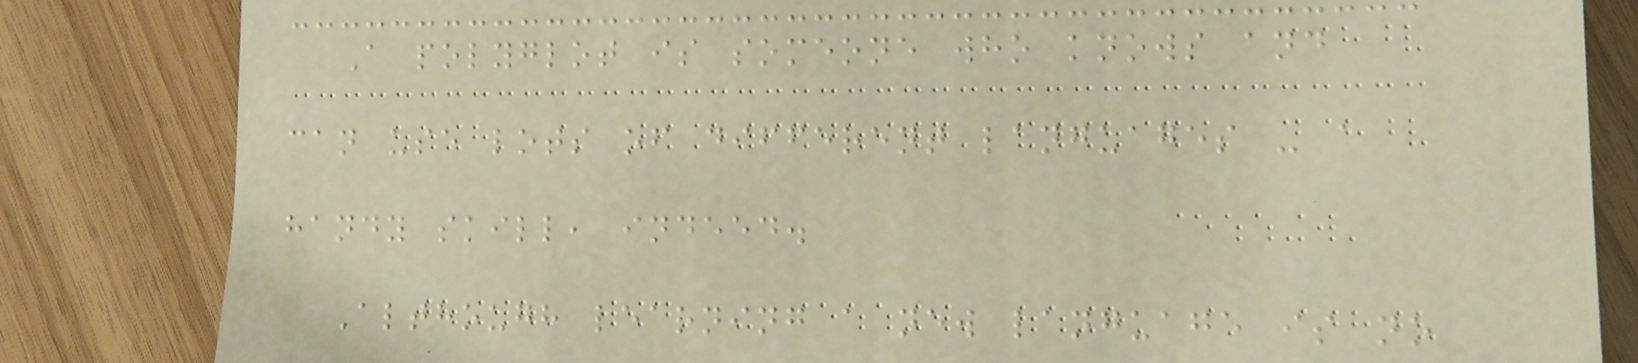A polyglot is someone who knows and
can use lots of different languages - a
handy skill, indeed.
Although learning a new language is no
